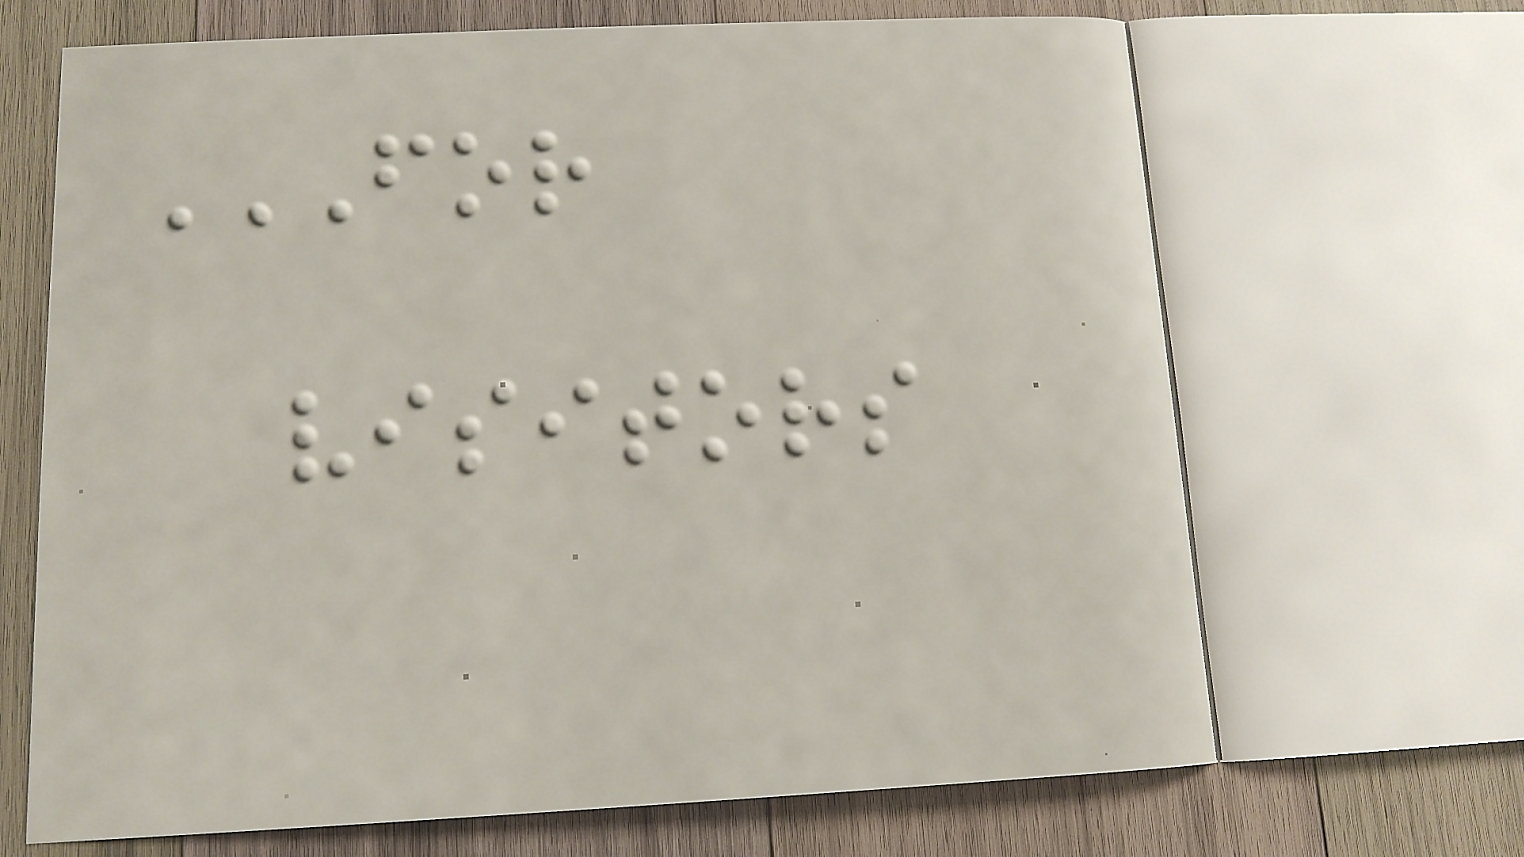FOR
VISITORS
